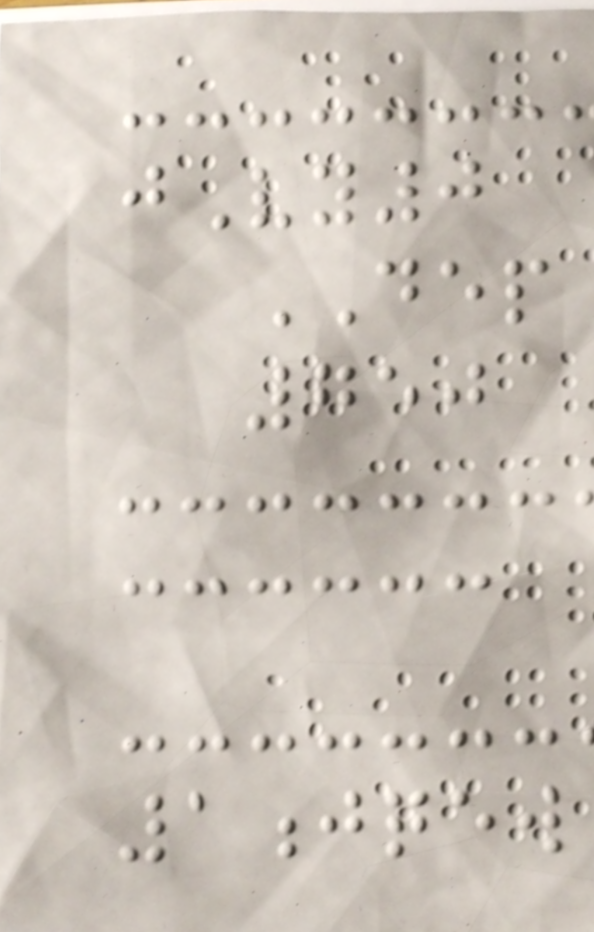jVy0
DEP
750
1jqew
